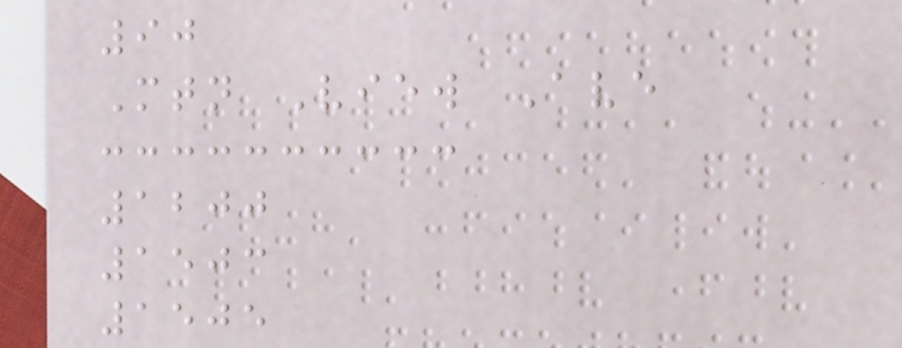90
Mtn View Ave
1200
1503
1505
